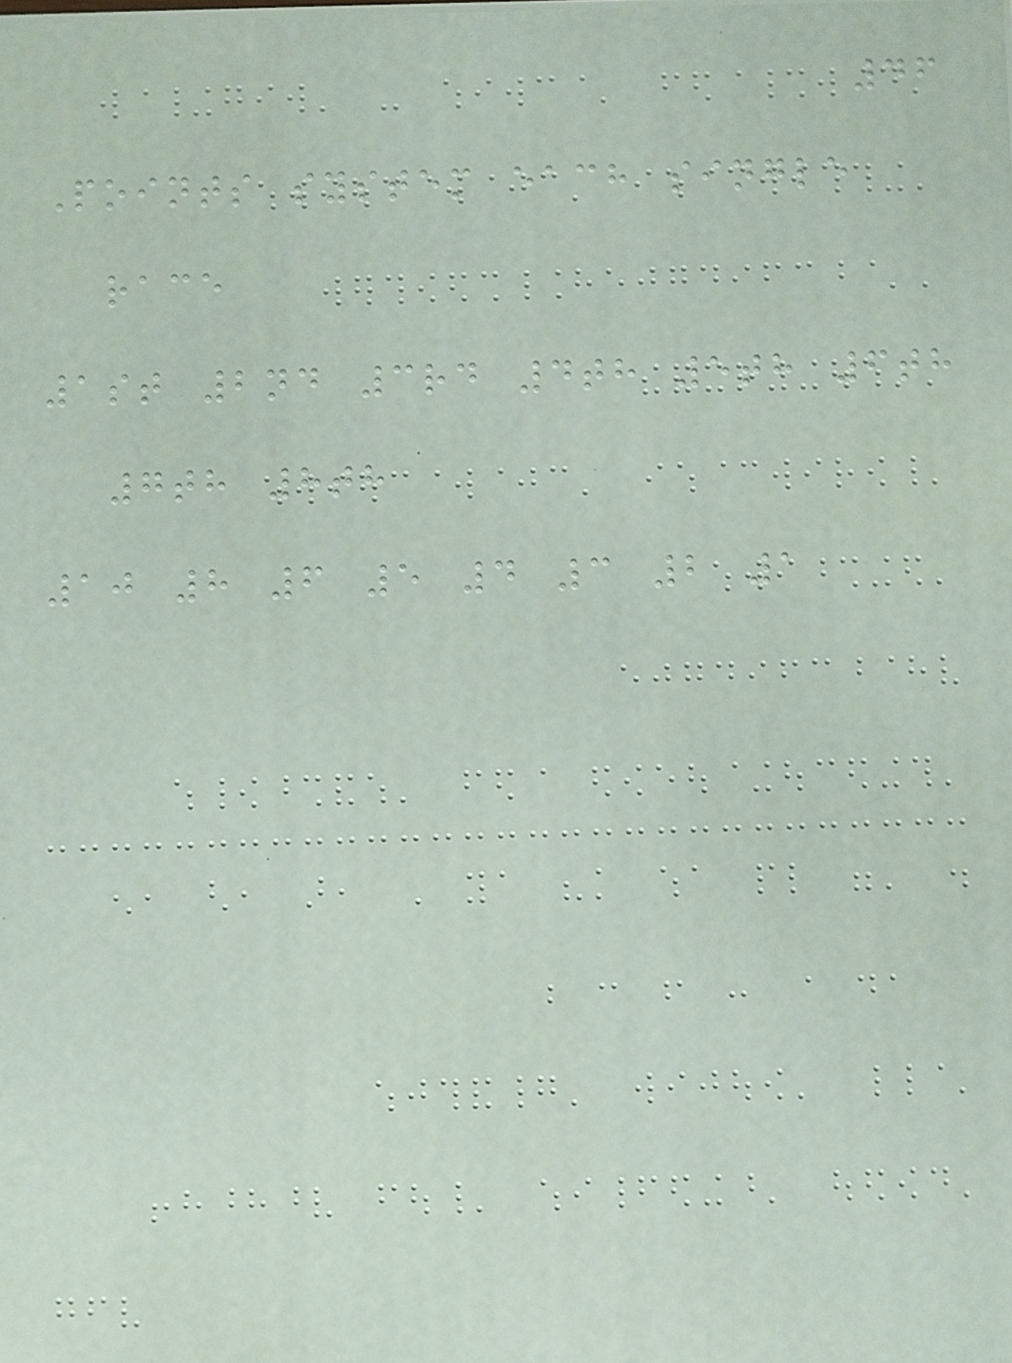46
Points system each single
race
1st 2nd 3rd 4th 5th 6th
7th 8th
10 8 6 5 4 3 2 1
